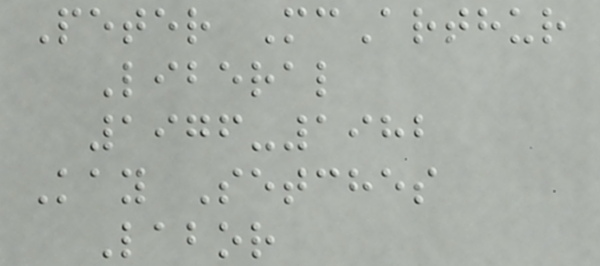Peter McArthur
Liberal
1976-1982
Kay Setches
Labor
